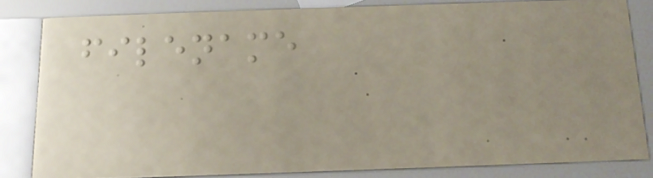filename
